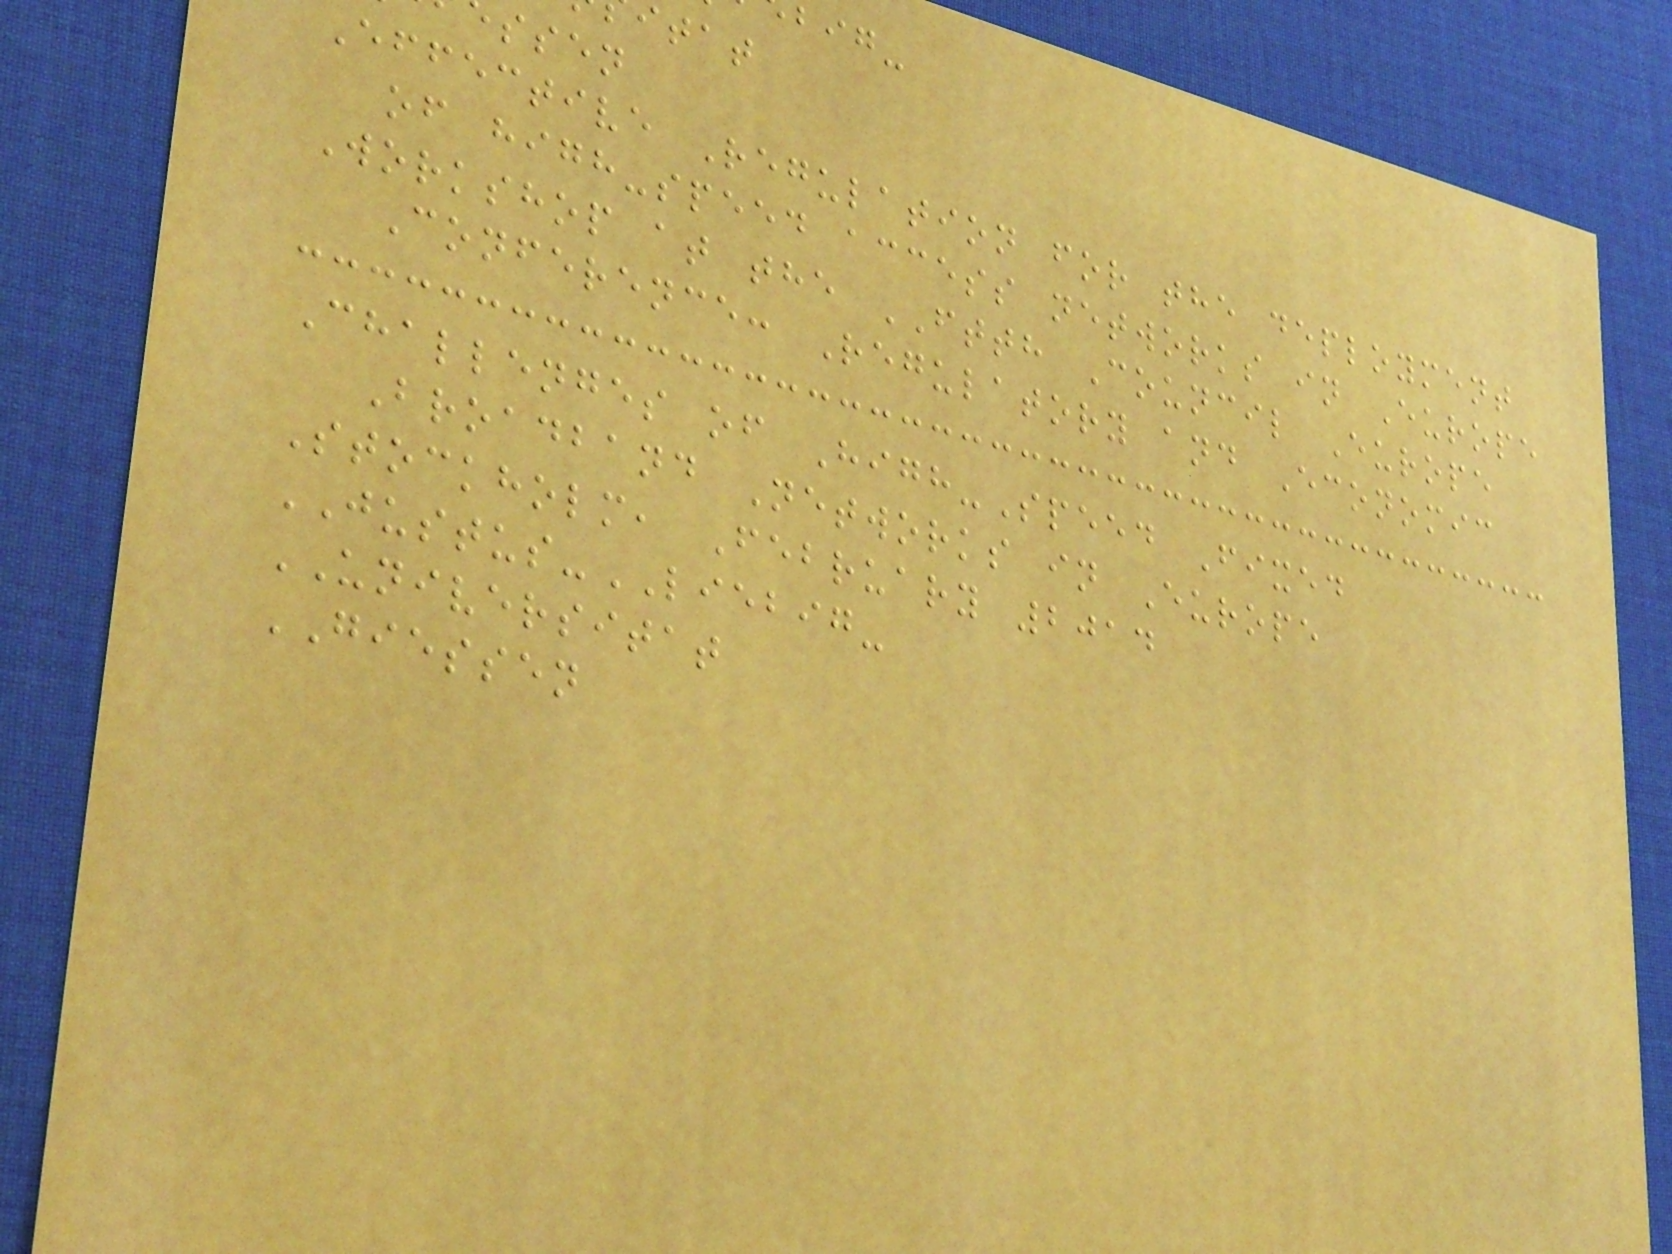itat
ssen
Effective Regulation for the deployment
of high-speed access networks in Europe
Workshop at the FTTH Council Europe
Conference: Regulatory and Economic
Challenges of High-Speed Fixed
Broadband Networks in Europe
Stockholm, February 2014
JUSTUS-LIEBIG-
UNIVERSITAT
GIESSEN
